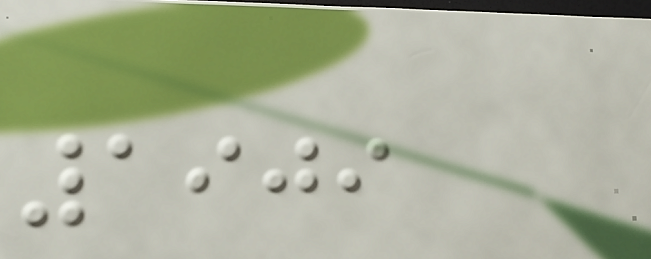1909
